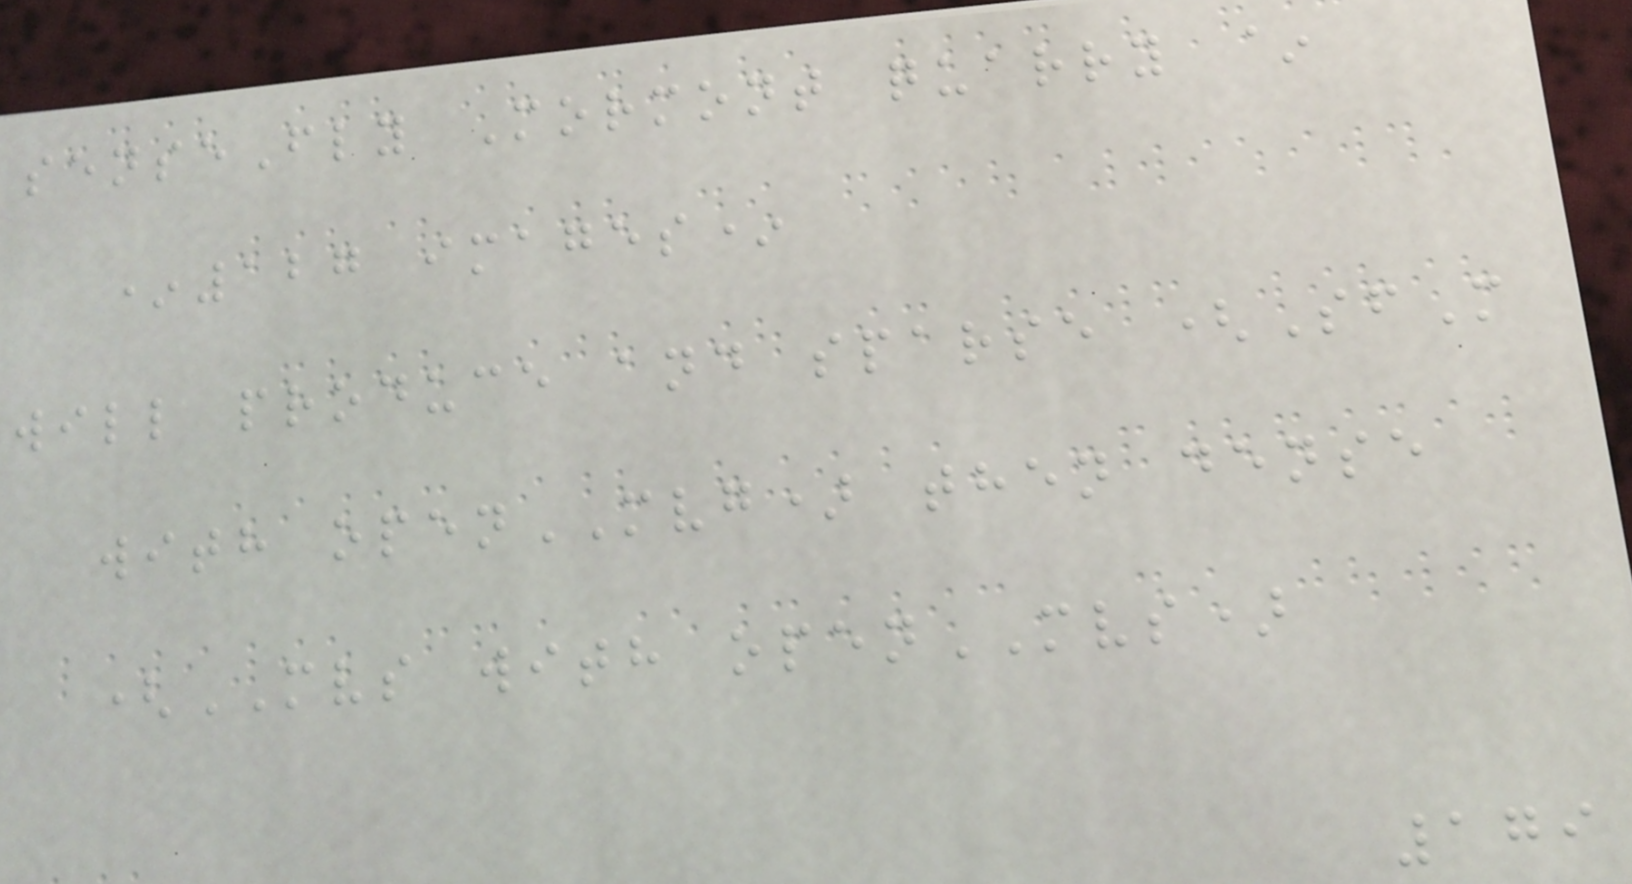senseFly Mormont quarry ~
*127 images*
will produce and sparse (SfM
with openMVG) then dense
(MVS with openMVS)
179
